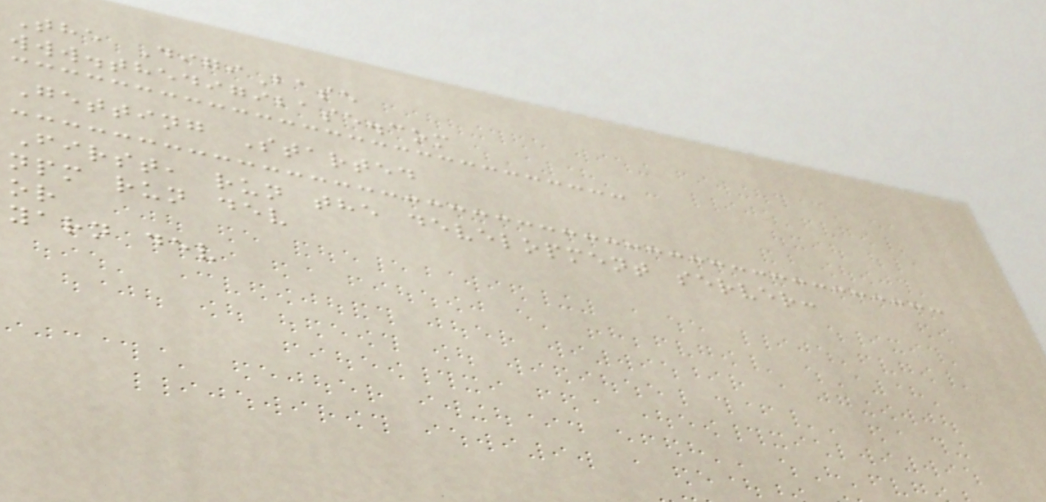The DigiBase
www.thedigibase.com
Getting Started
First, run the development server:
npm run dev
or
yarn dev
